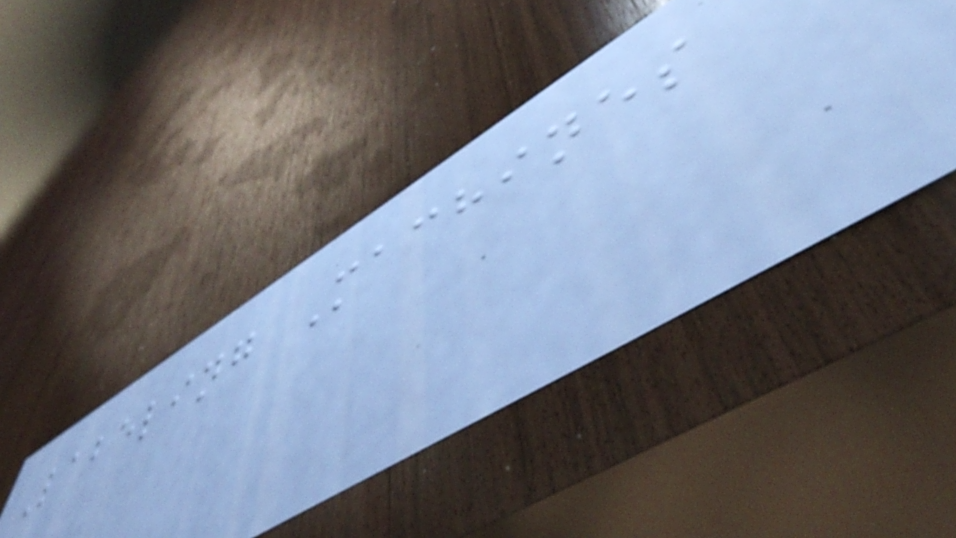Labeling Machines
